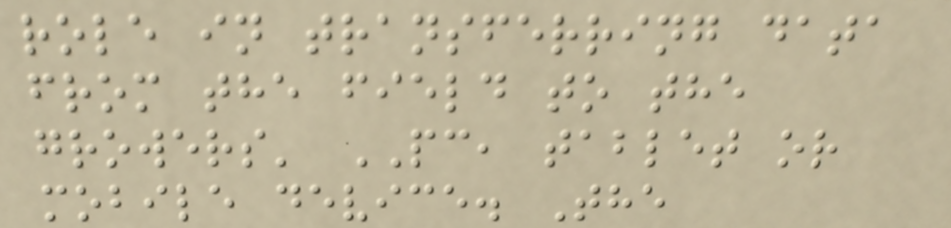role in transferring data
from the field to the
growers' PC, tablet or
mobile device. The
